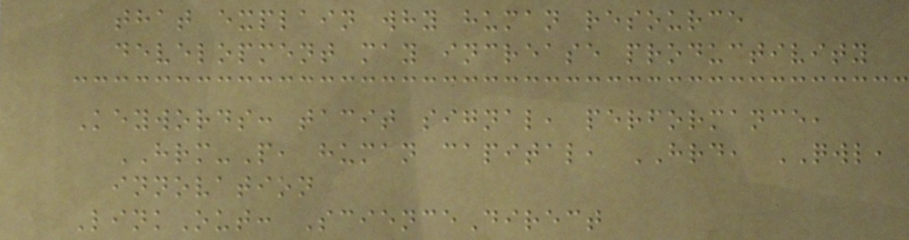that explain why human resource
development may increase productivity
Keywords: tacit signal, performance,
HRM-P, human capital, HRD, QWL,
innovation
LinkOut: ScienceDirect
